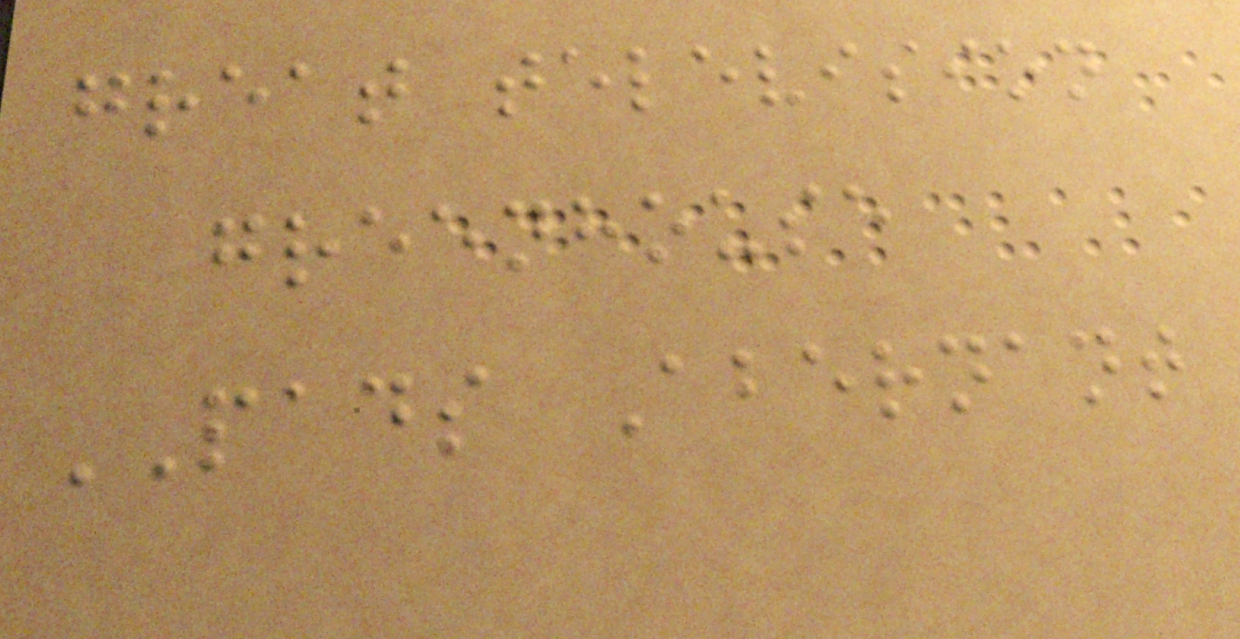great television
greenhouse
PADS Abernant
